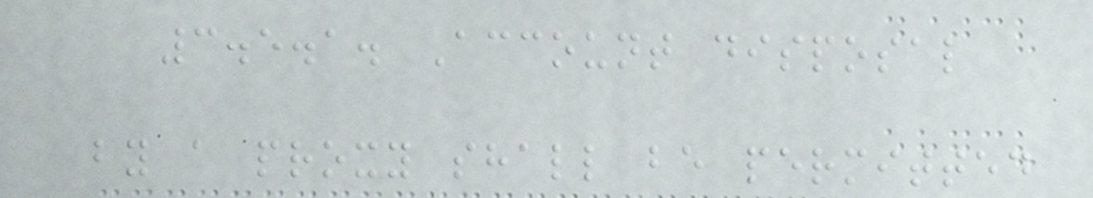3.5.1. Account disposal
by a proxy shall be permitted
